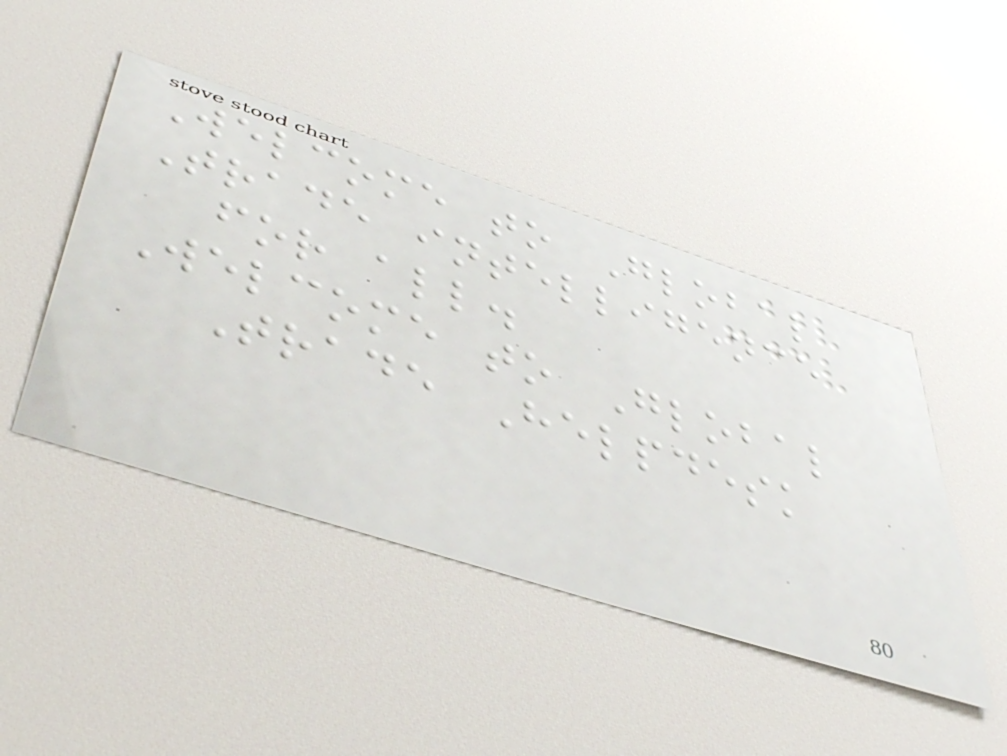Welcome to Global
Trade intelligence
for all.
Welcome to Global
Trade Helpdesk
